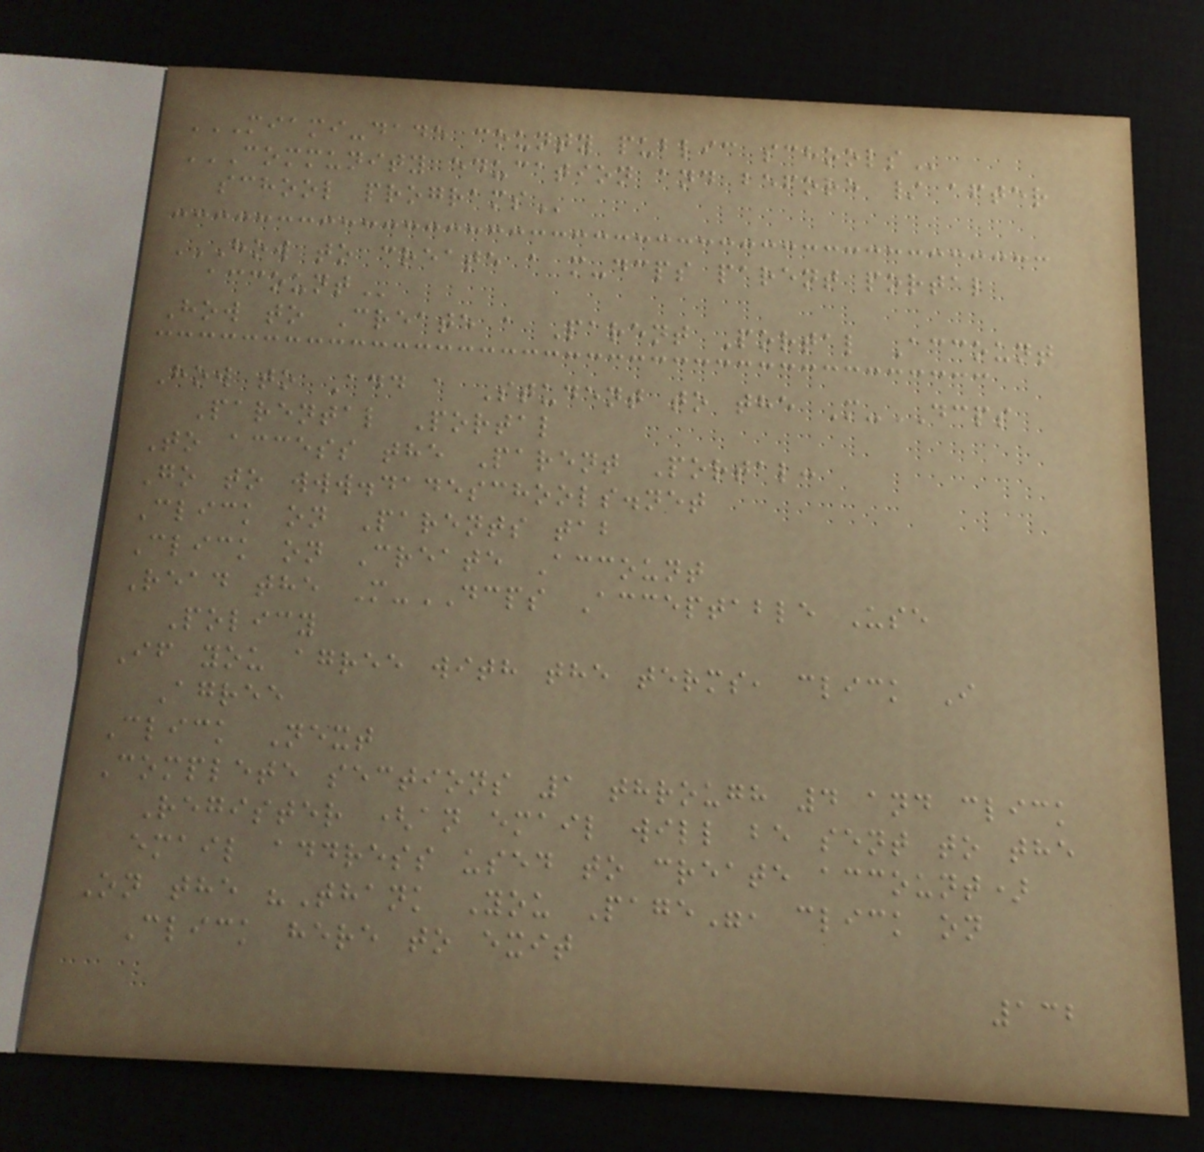MIAMI-DADE COUNTY PUBLIC SCHOOLS
COMMUNITY EDUCATION AND BEFORE / AFTER
SCHOOL PROGRAMS
HOW TO CREATE A M-DCPS PARENT PORTAL
ACCOUNT
How to Create a Parent Portal Account
How to Add a Student to the M-DCPS
Parental Portal
To access the Parent Portal:
Go to www.dadeschools.net
Click on Parents tab
Click on Create Account
Read the M-DCPS Acceptable Use
Policy
If you agree with the terms, click I
Agree
Click Next
Complete sections 1 through 4 and click
Register (an email will be sent to the
email address used to create account)
On the "Thank You Page", click on
Click here to exit
132
